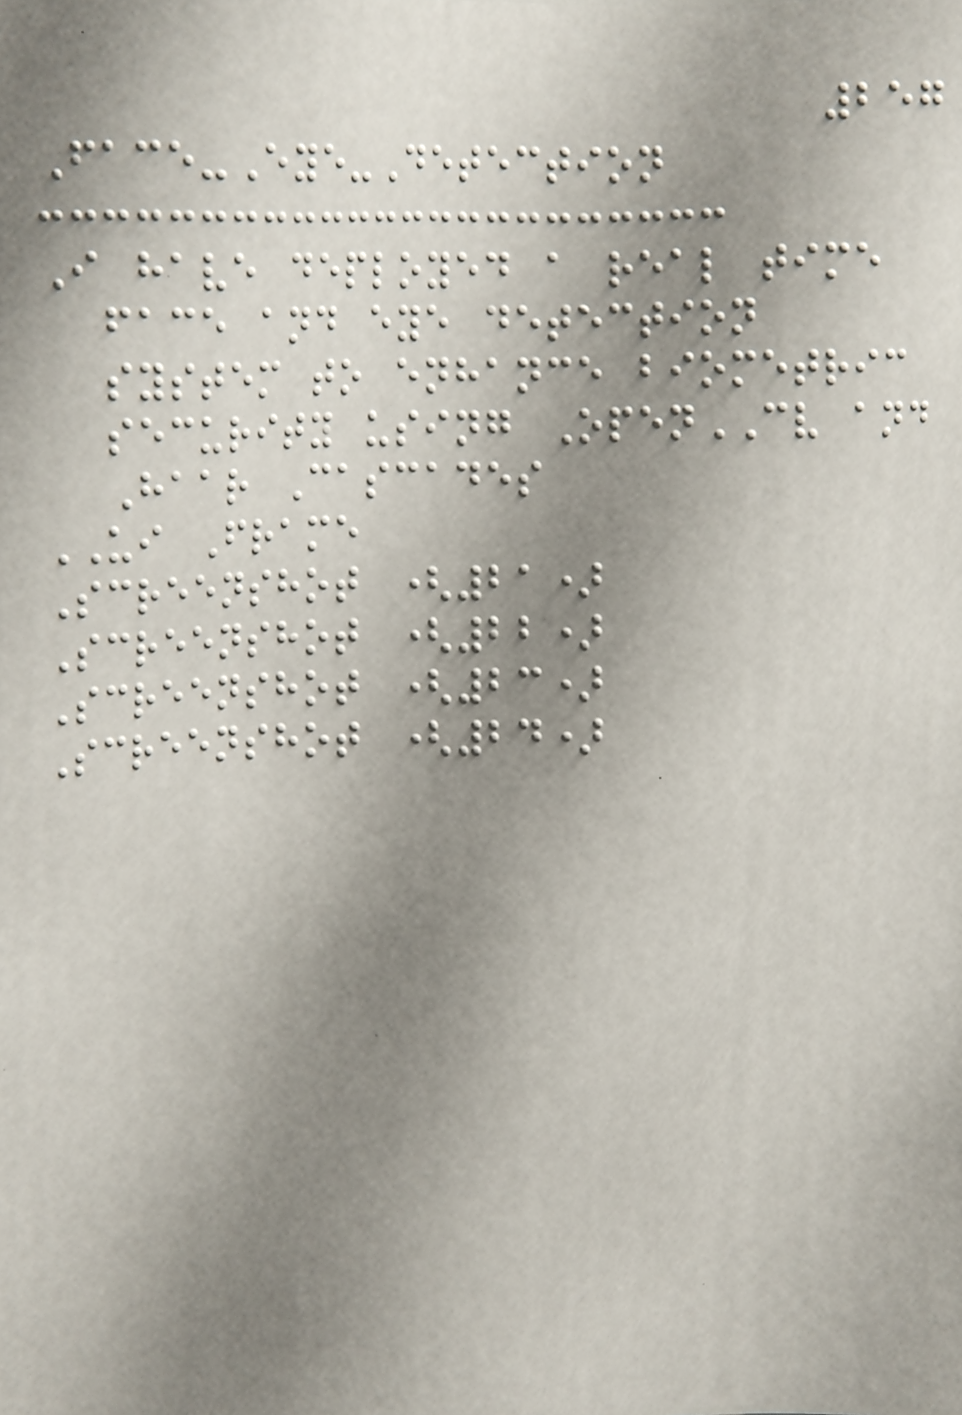257
Face-Eye-Detection
I have deployed a real time
face and eye detection
system to enhance biometric
security using OpenCV and
Haar Cascades
UI Frame
Screenshot (21)
Screenshot (22)
Screenshot (23)
Screenshot (24)
